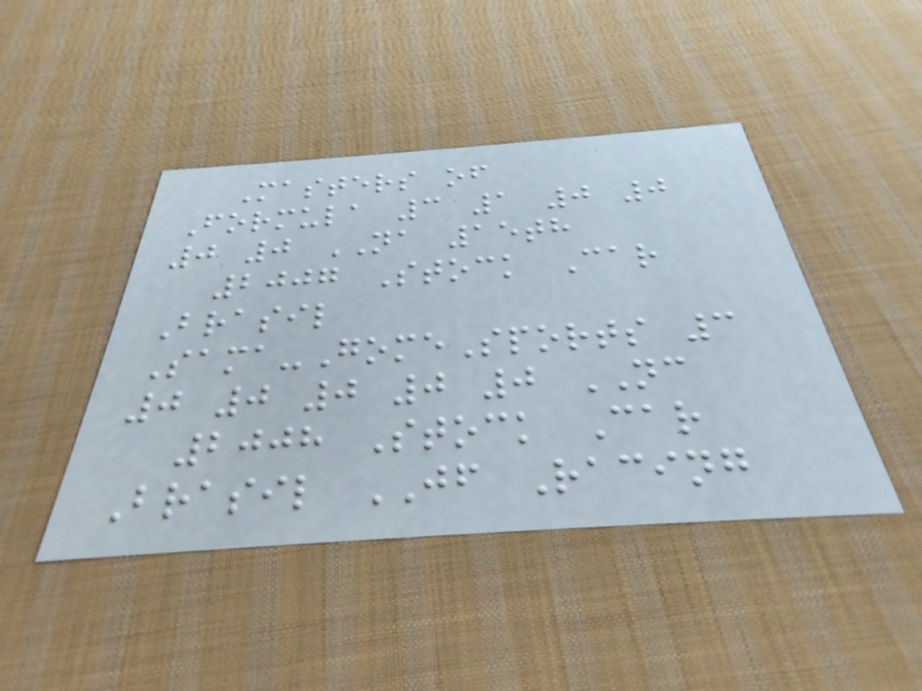Masters of
Formula 3 1 0 0
0 0 NA 15th
2007 Stock Car
Brasil
Sama-GomeSports 3
0 0 0 0 0 NC
2008 Stock Car
Brasil JF Racing
